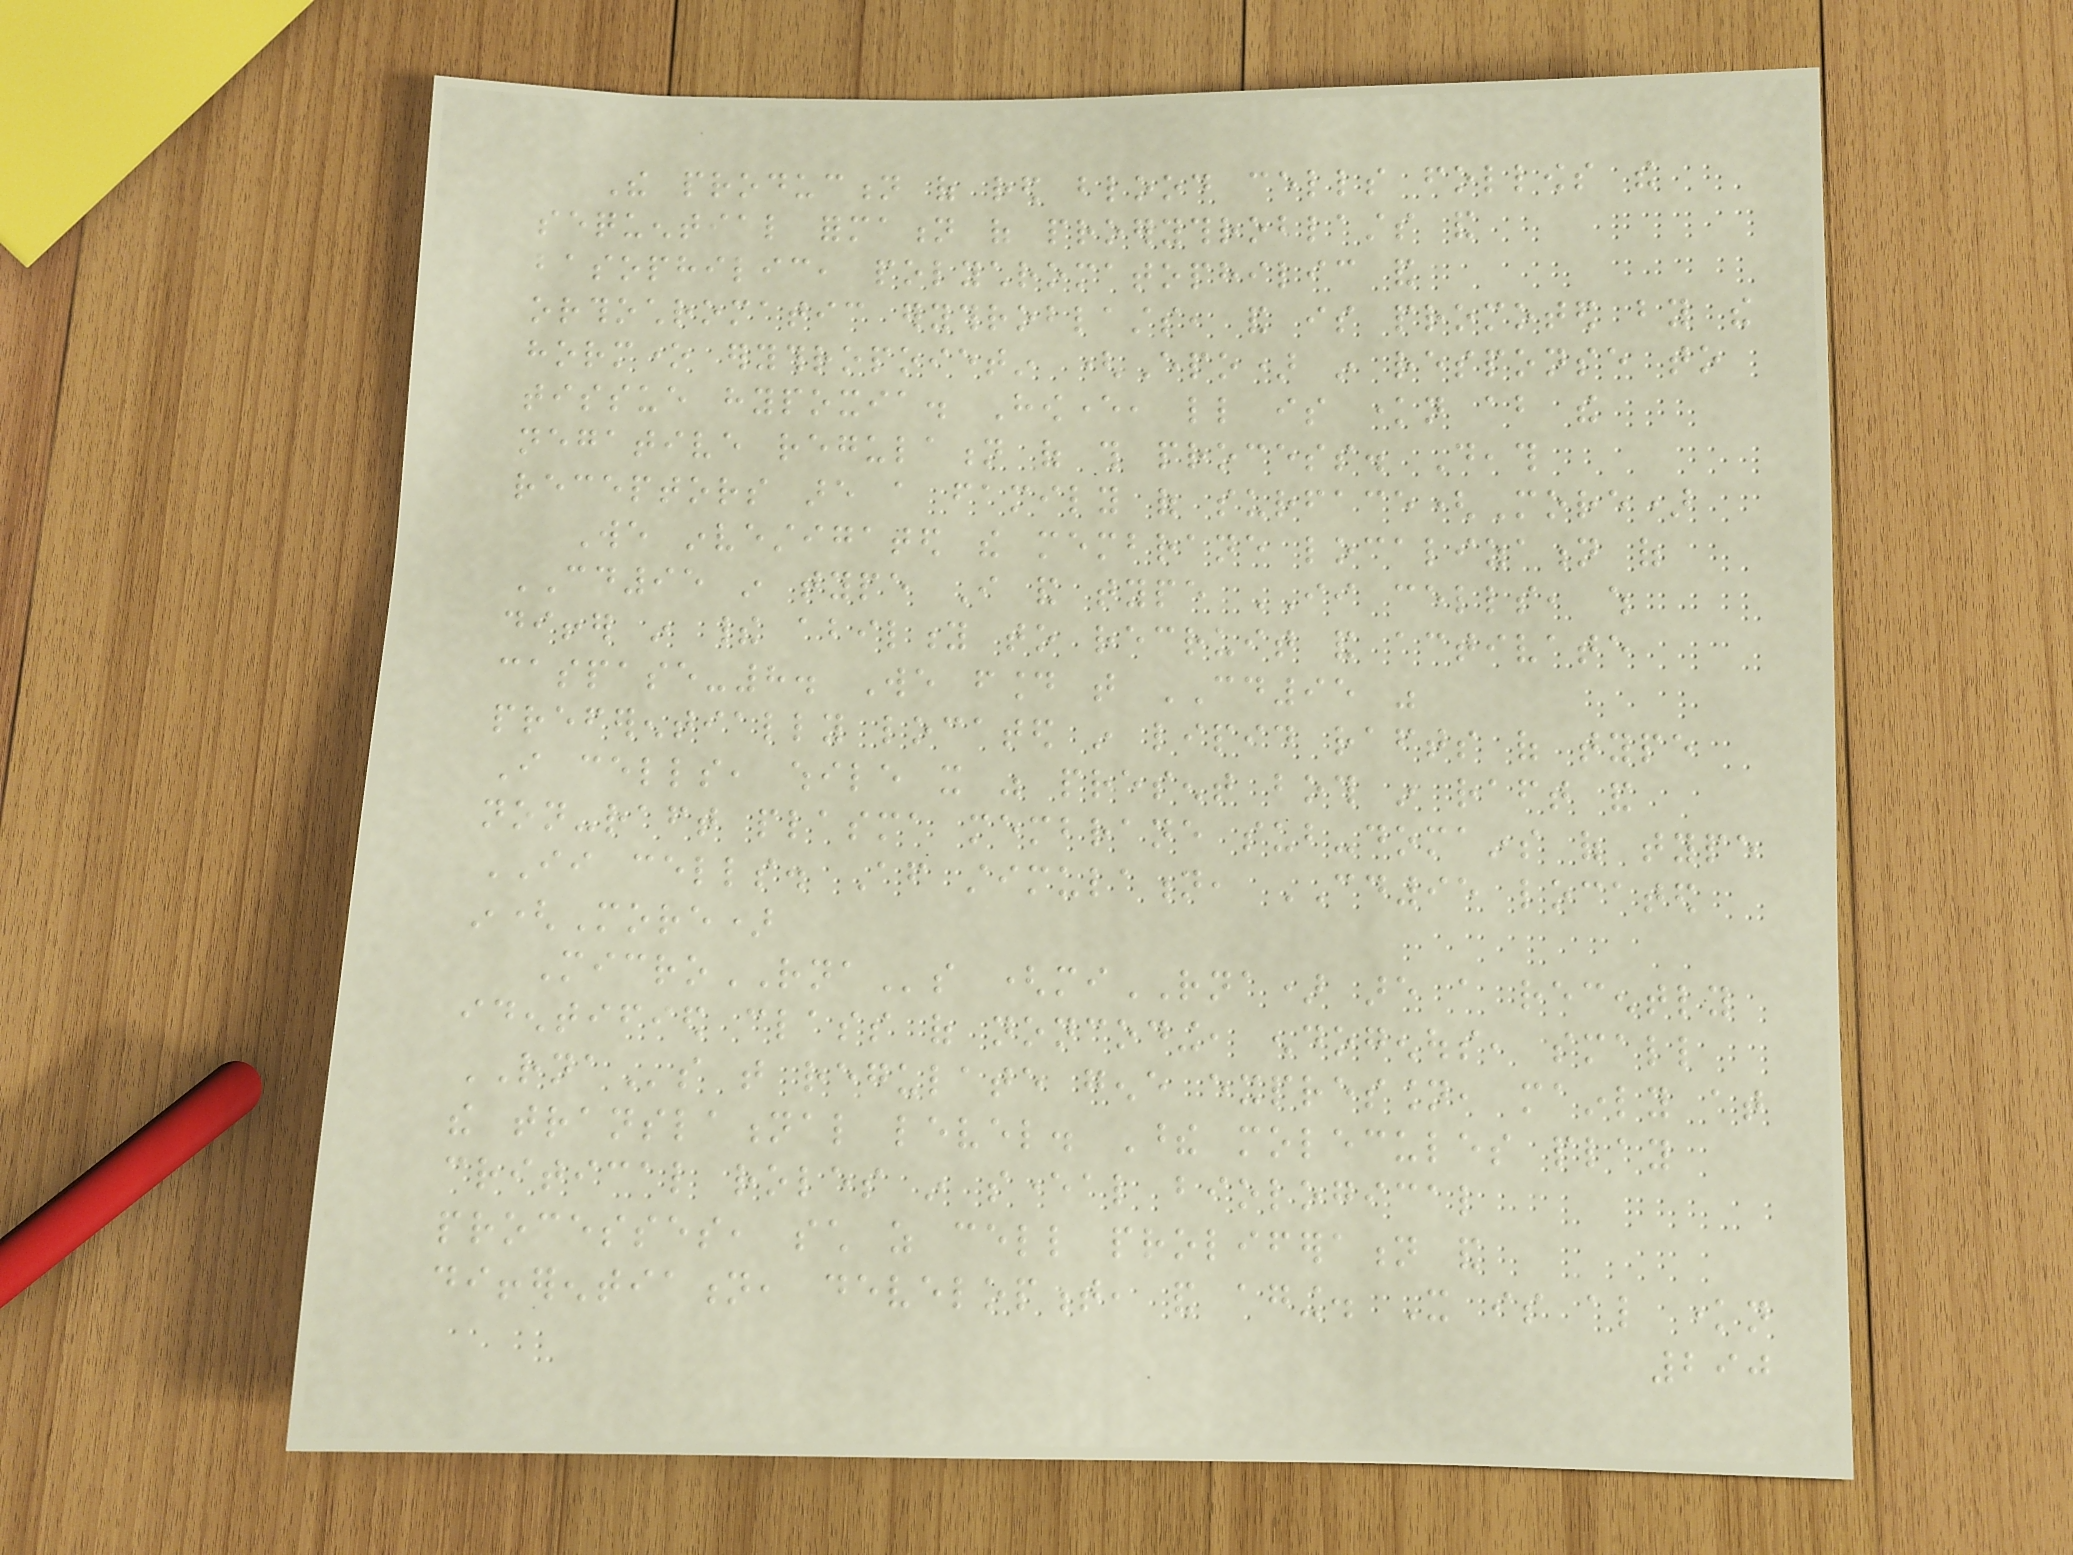The production of red blood cells follows the
sequential formation of proerythroblasts and
basophilic, polychromatophilic and
orthochromatic erythroblasts, and is promoted by the
hormone erythropoietin (Epo) in response to
tissue hypoxia. However, little is known about the
negative regulation of this process. Death
receptors are a family of surface(More)
We investigated the membrane localization of
CD95 in type I and type II cells, which
differ in their ability to recruit and activate
caspase-8. We found that CD95 was
preferentially located in lipid rafts of type
I cells, while it was present both in raft and
non-raft plasma membrane sub-domains of type
II cells. After stimulation, CD95 located
in(More)
MicroRNAs (miRNA) are a recently
identified class of noncoding, endogenous, small
RNAs that regulate gene expression, mainly at
the translational level. These molecules play
critical roles in several biological
processes, such as cell proliferation and
differentiation, development, and aging. It is also known
290
